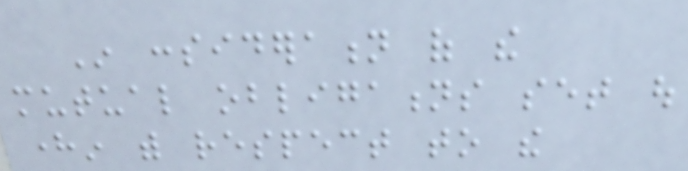In consideration of the
mutual obligations set out
herein with respect to the
